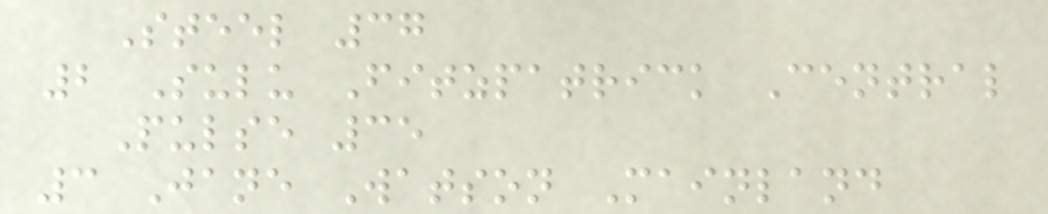Steel 37
2 Sulu Fitzpatrick Central
Pulse 35
3 Jane Watson Mainland
